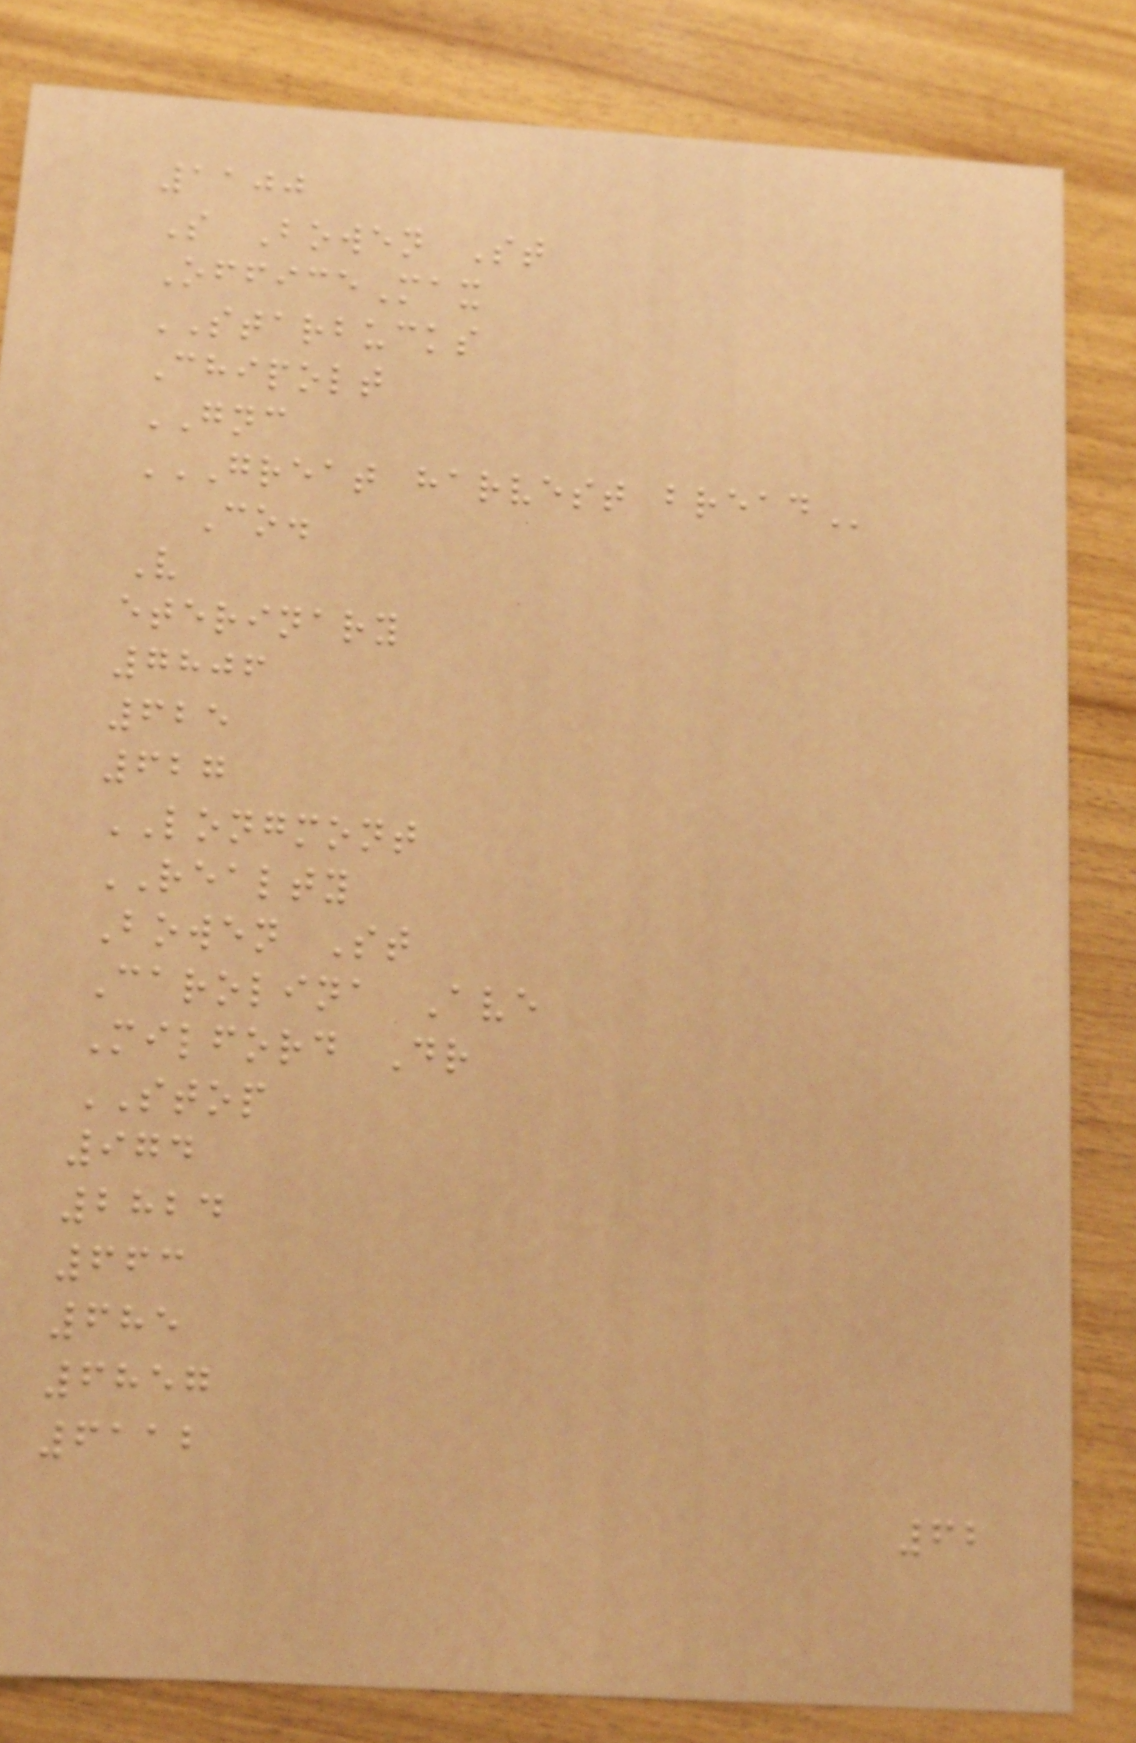1100
S Bowen St
OfficeMax
STARBUCKS
Chipolt
GNC
GREAT HARVEST BREAD
Co.
V
eterinary
7806
625
627
LONGMONT
REALTY
Bowen St
Carolina Ave
Milford Dr
STOP
974
2824
663
685
6857
6112
62
